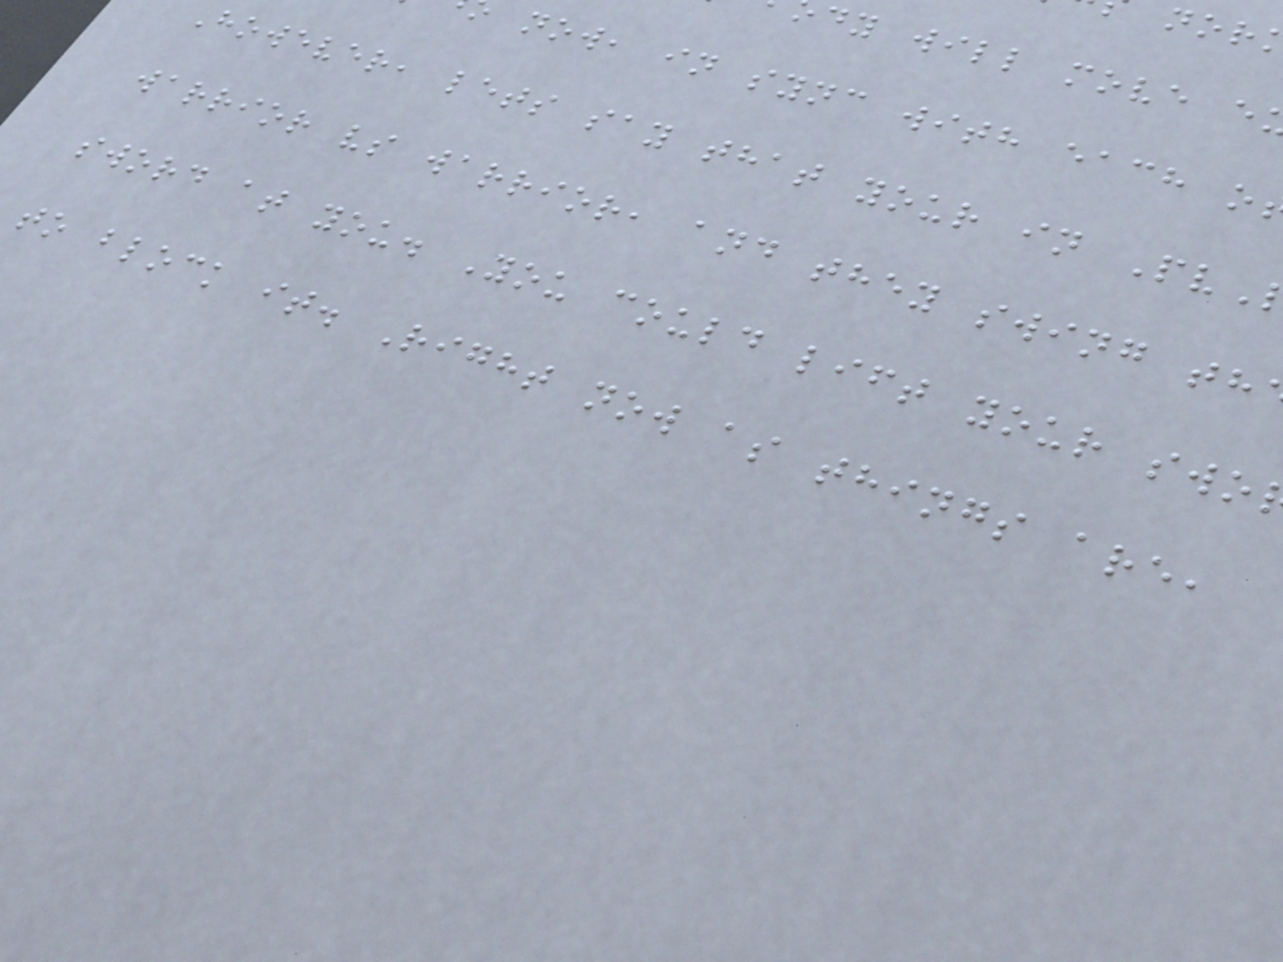dy will move e
now, in sync with each o
However, lets say that your in Pv
warrior vs warrior, and they swing th
sword at you. You could lift your swo
to block it. Right now as things are,
